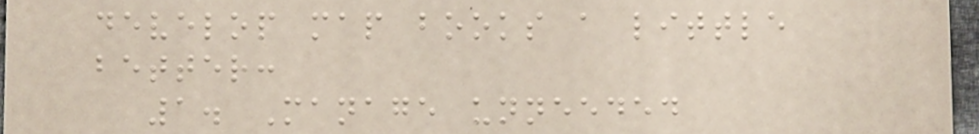develop map books a little
better:
1. Manage unneeded
